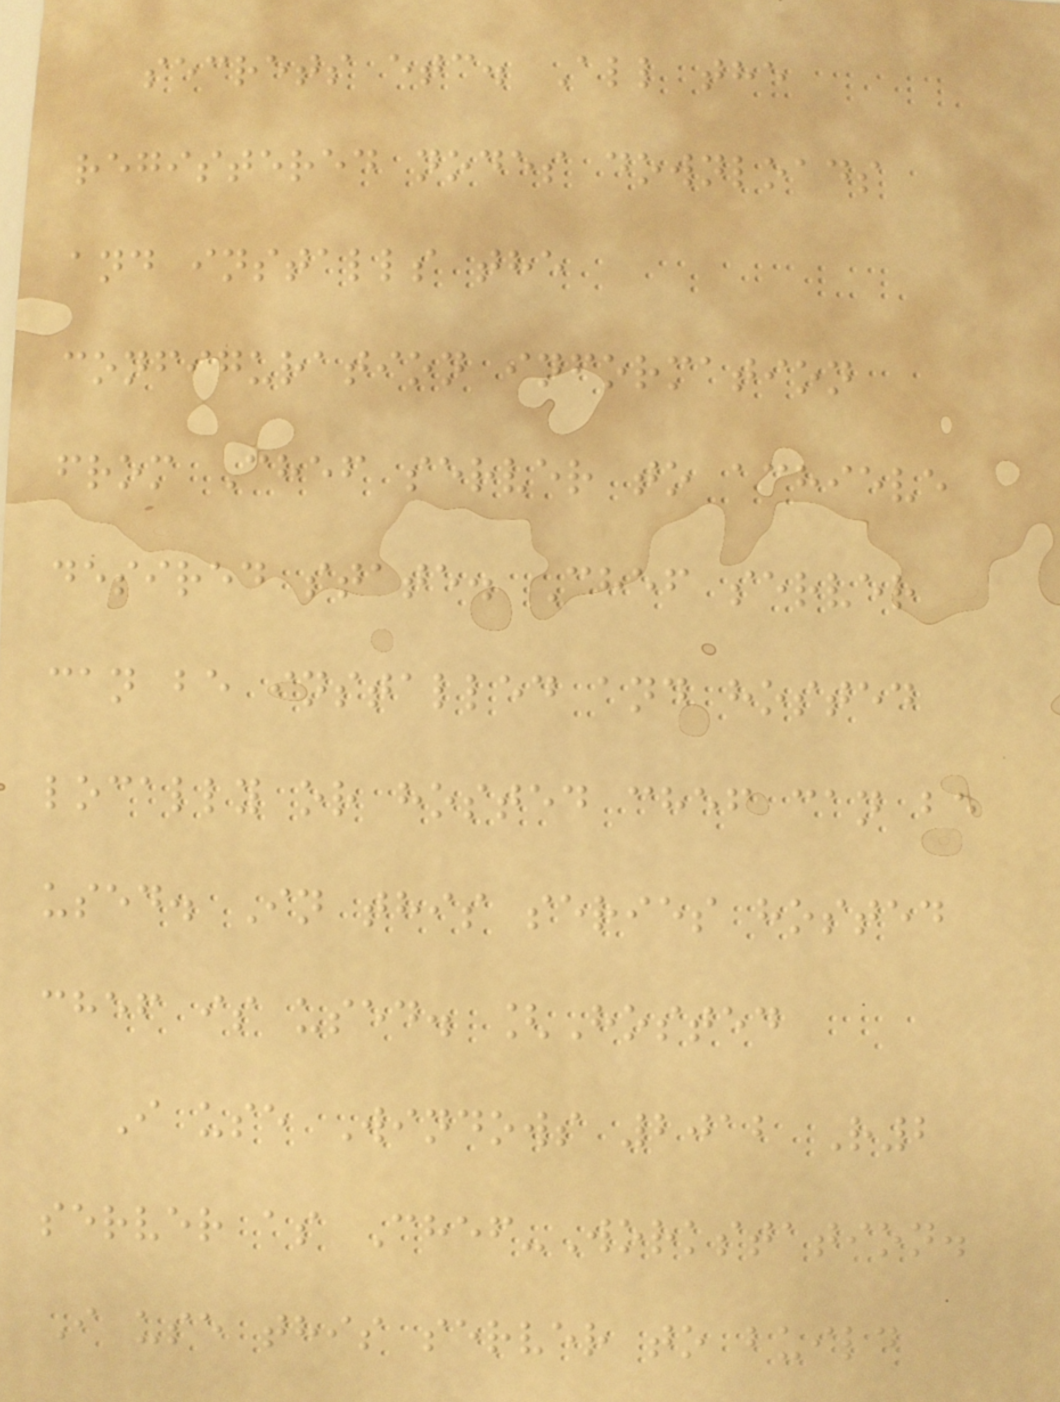secrets etc. All the
registered nodes downloads
and installs the
configuration information
from Chef server to achieve
desired state. Chef server
can be installed and hosted
locally or hosted chef can be
used. In this series hosted
chef is used. [Hosted
I use Windows 2012 R2
server as Chef-Workstation.
I use this server to build
